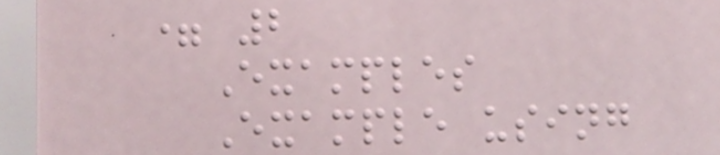= 2
Examples
Example using
